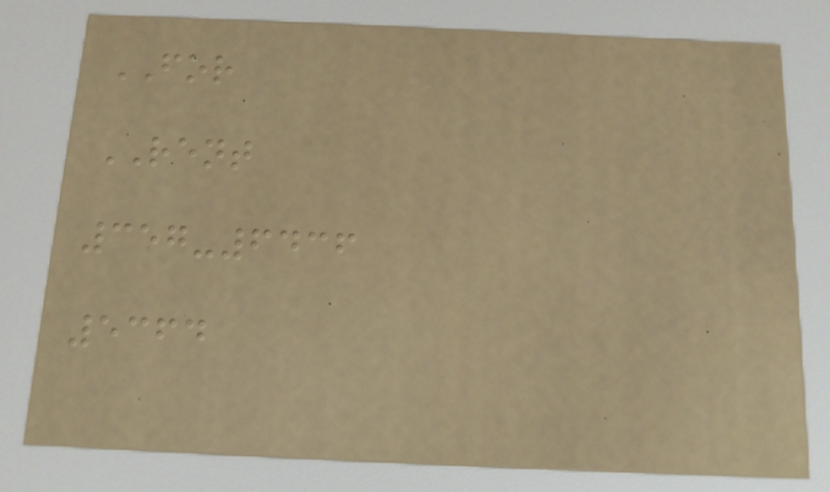FOR
RENT
357-6436
5364
